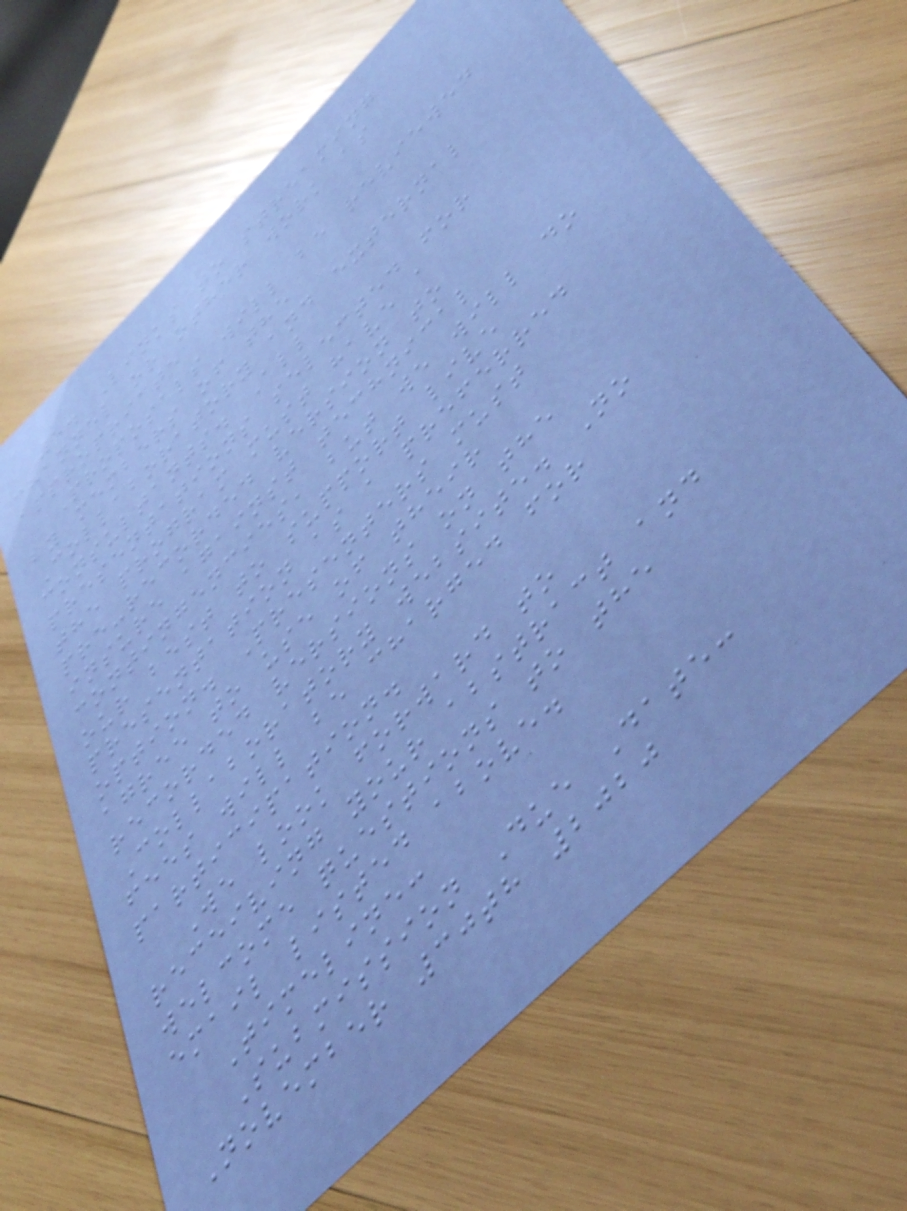5. Links to streaming
channel or other work as
appropriate
Proposals will be reviewed
by members of the
Collaboratory and external
consultants. All
presentations selected for
the program must have a
pre-recorded version to
insure against technical
contingencies, but we will do
our best to support live
presentation as a preferred
option. Presenters must
agree to use of their
recorded versions on the
Collaboratory website. No
fees will be charged for
participation.
We look forward to
receiving your abstract and
welcome questions to the
email listed above.
Timeline:
Submission Due Date:
November 30th 2020
